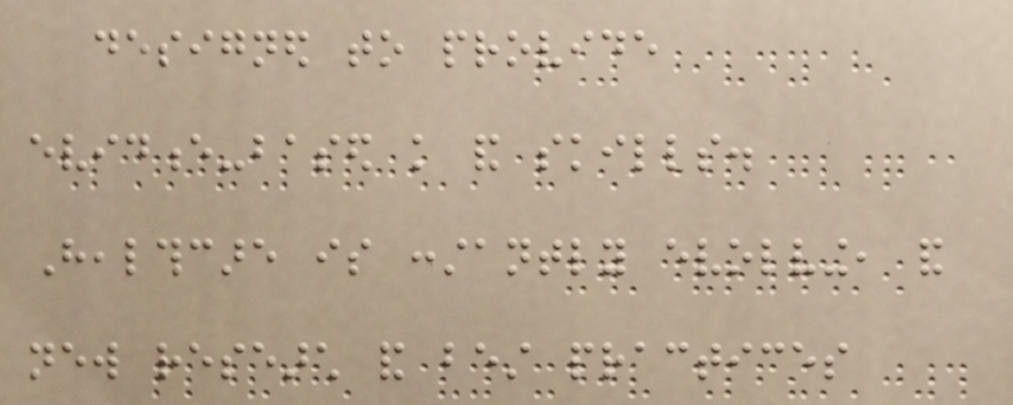designed to provide
evidence-based knowledge and skills.
Healthcare is constantly evolving, and
new research and best practices
